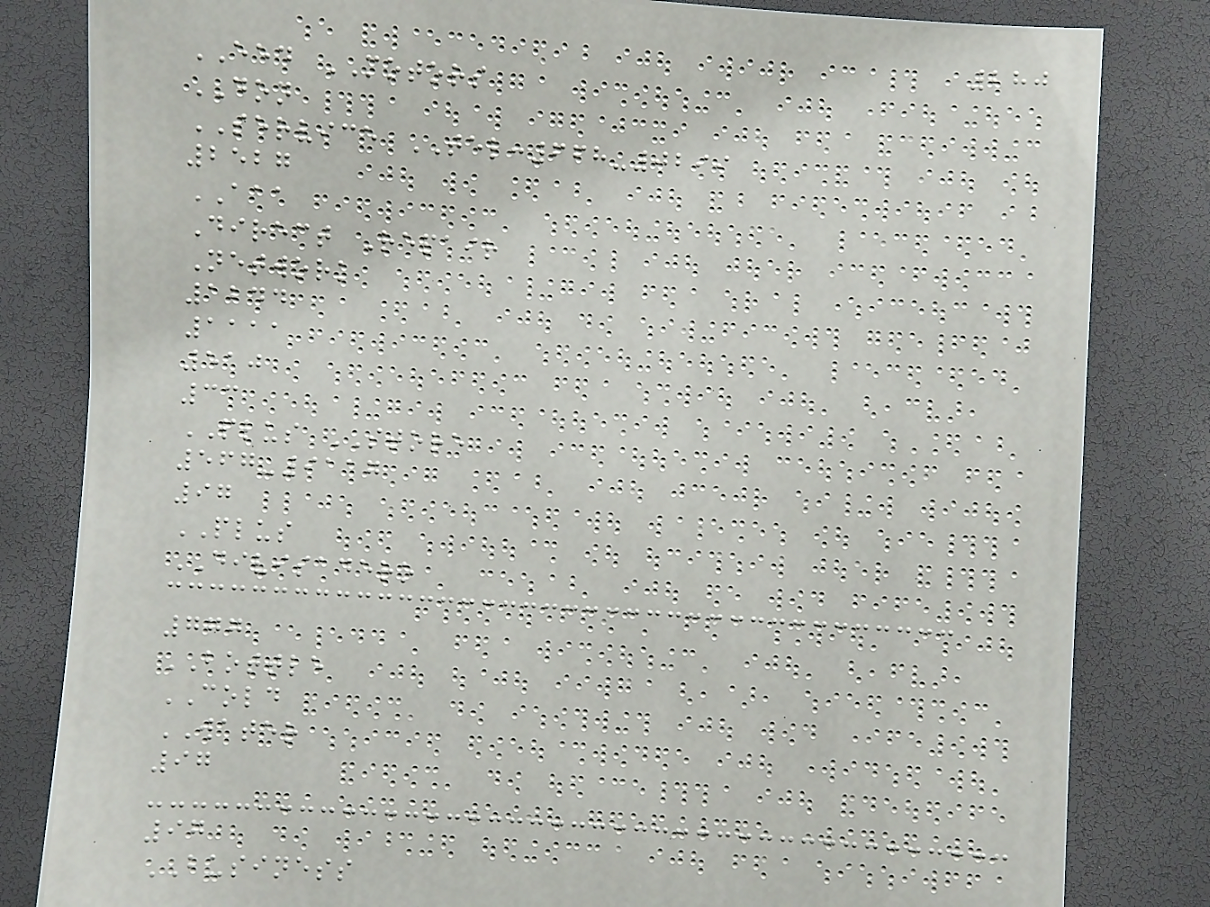280
EED MOTORS
DON
SERVICE TEL:668-0299
2527
AAA
Direct Repair
Network
1244
1111
510
33
PLUS STORE
567-9117
97
PLUS
DIVISADERO
777
BOTTLE
COLD
WATER
97
97
BUSINESS
